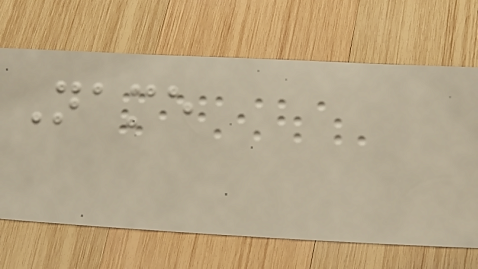Name
